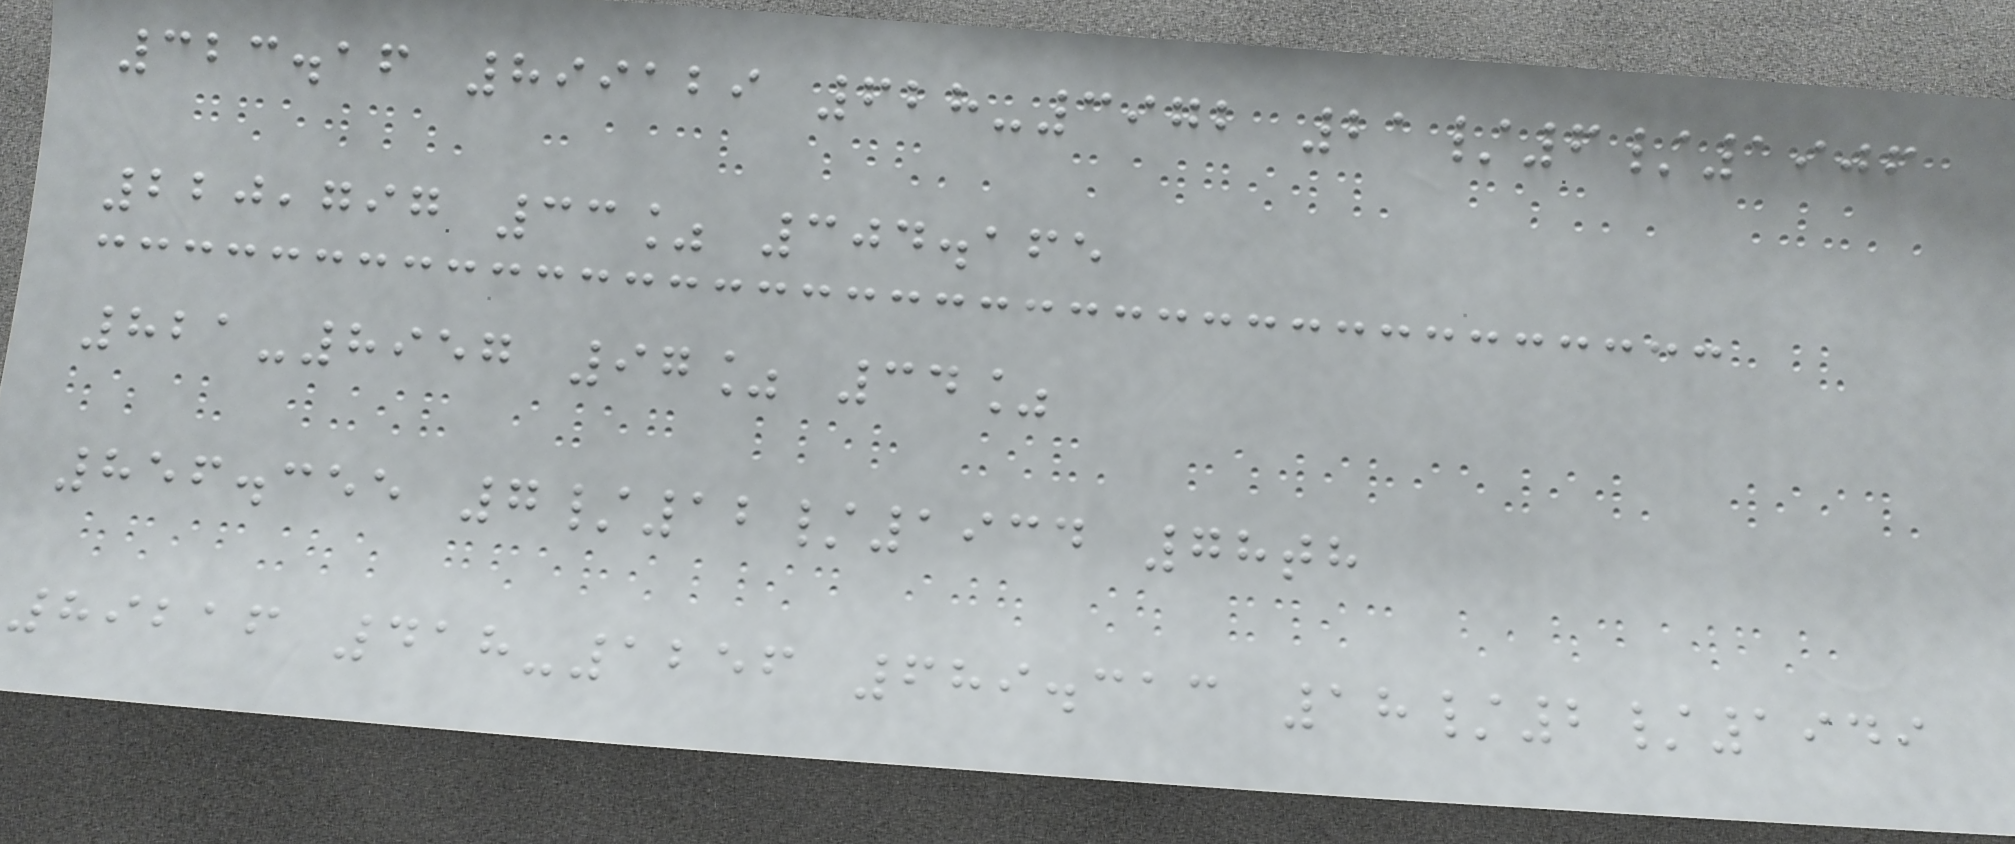323.16 899129 628-3972 21/6/1906
220,797 33% 304.165
821-8957 97% 34%
856.355 7/12/1934 78th
89216 418-1256 689.313 18/2/1949
